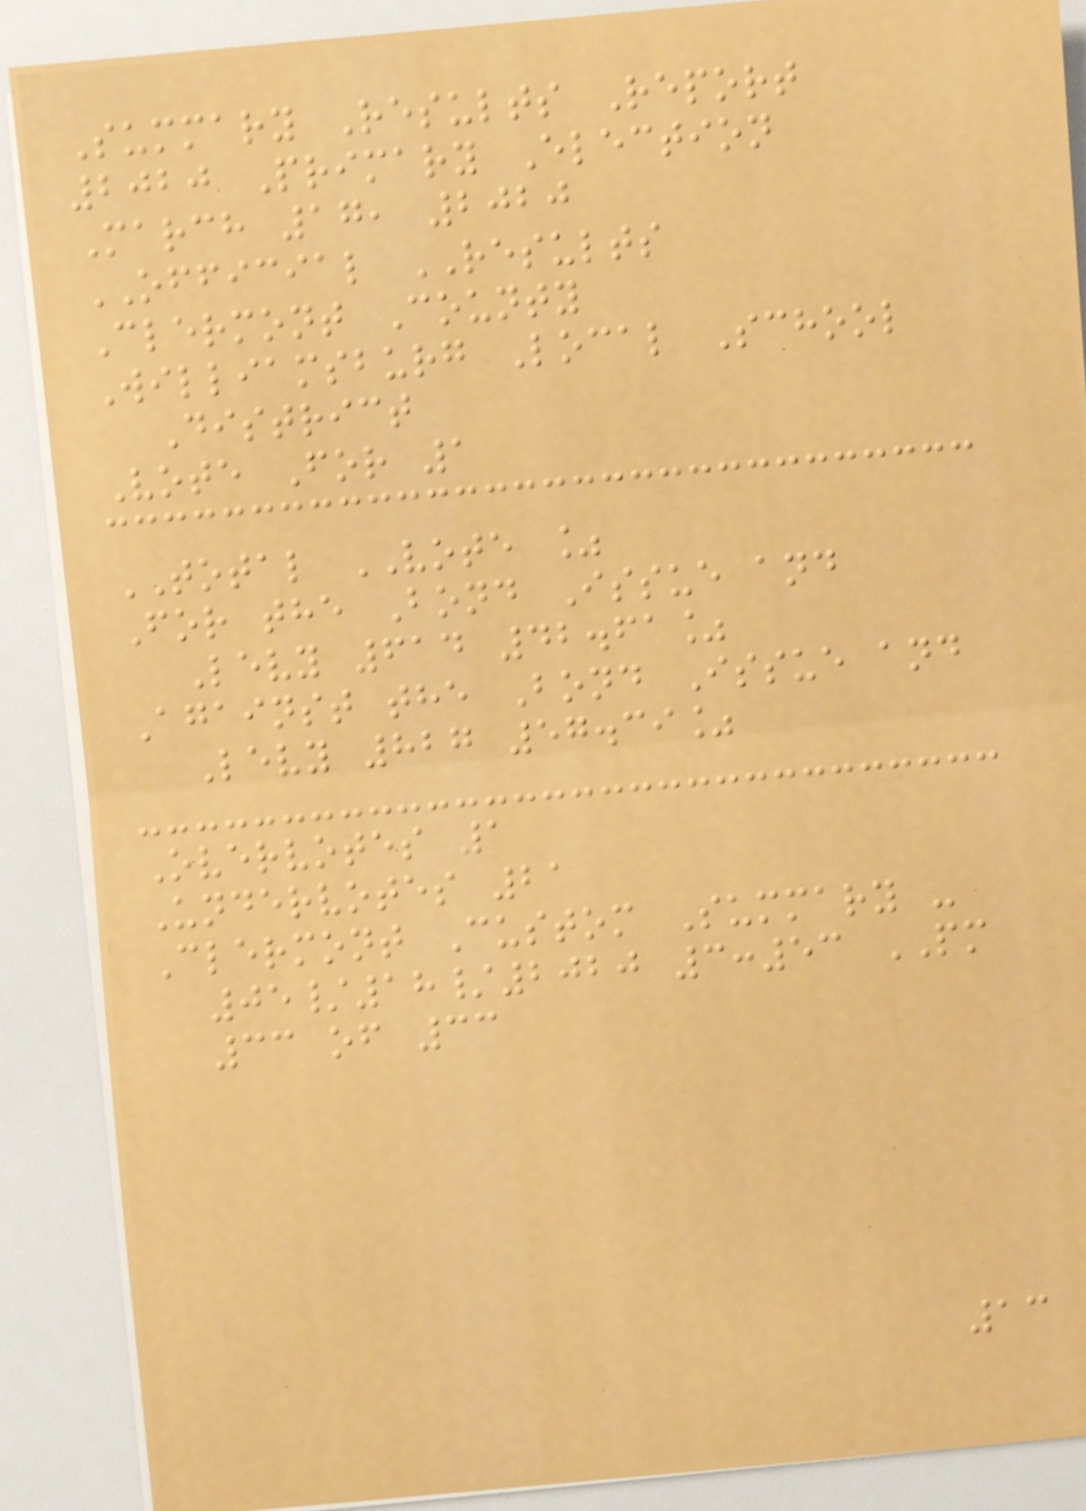Summary Results Report
2020 Primary Election
March 17, 2020
OFFICIAL RESULTS
Clermont County
Williamsburg Local School
District
Vote For 1
TOTAL VOTE %
For the Bond Issue and
Levy 614 42.61%
Against the Bond Issue and
Levy 827 57.39%
Overvotes 1
Undervotes 21
Clermont Custom Summary -
05/18/2020 3:53 PM
33 of 33
13
